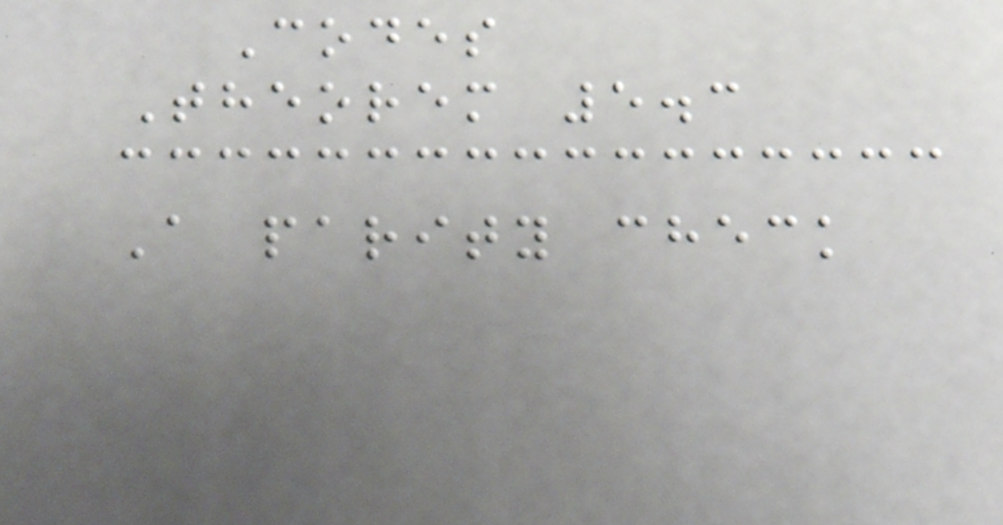Codes
Theorem 5.3
A parity check
